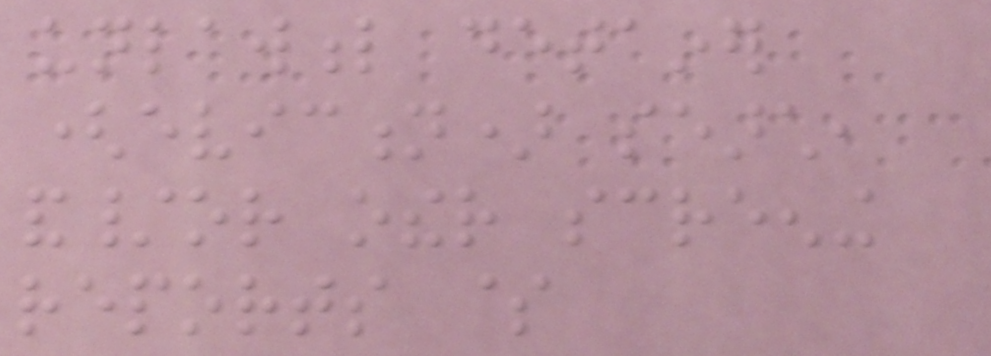unlawful detainer
(eviction) search,
and/or other screening
reports $
